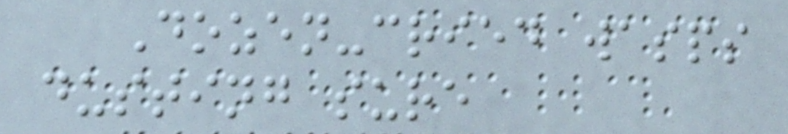Dozen-cried wasps
dusting sure
